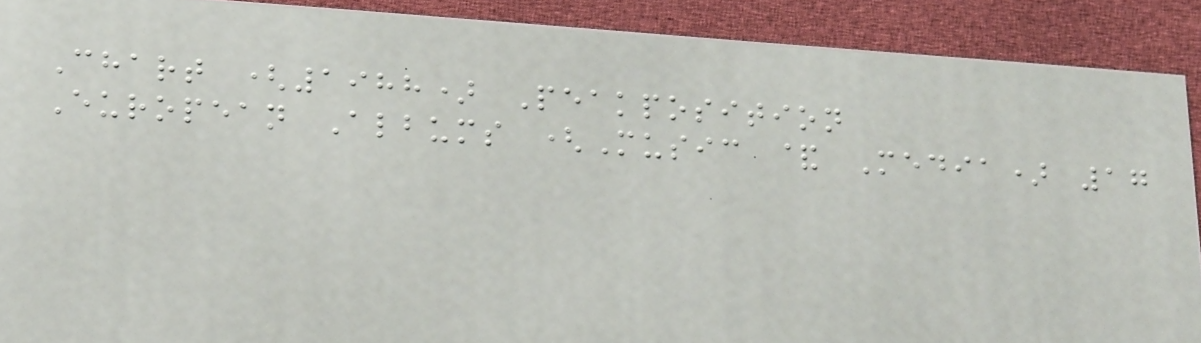Chart (1988) Peakposition
European Albums (Music & Media) 17
